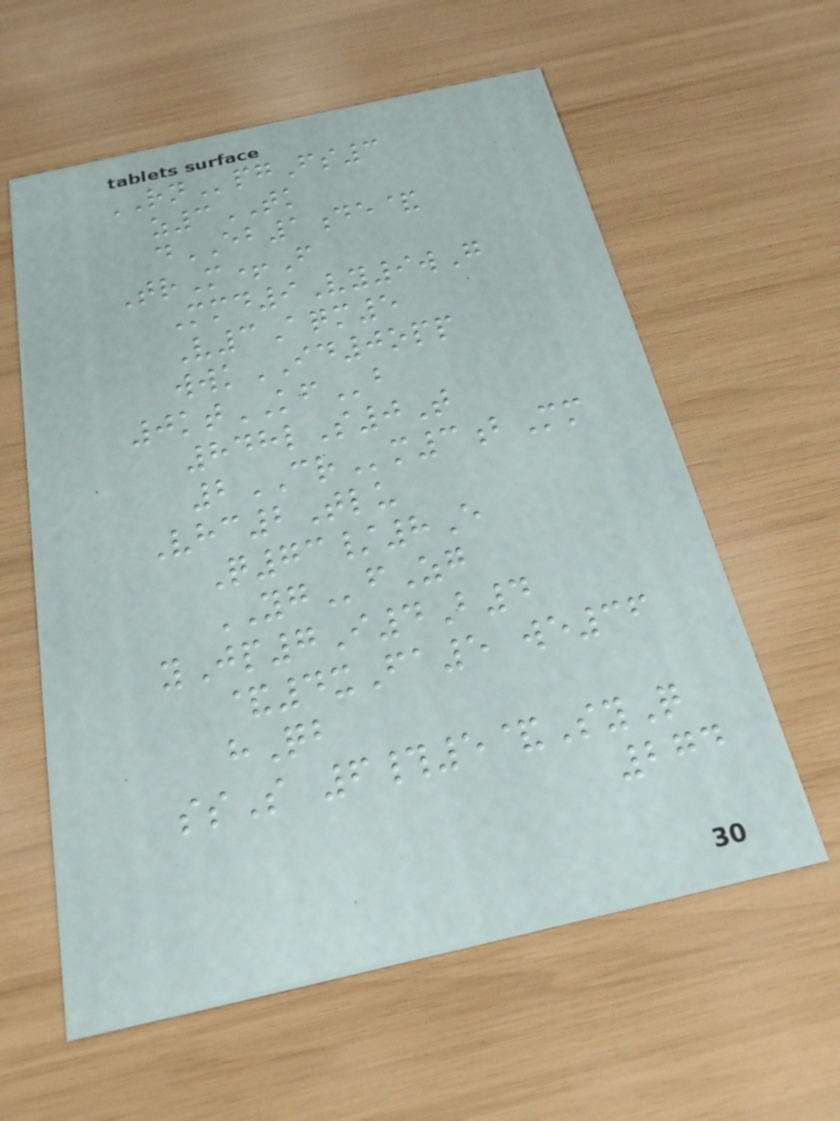RNpgFs3
z3TK
dEB1de&
TrM+F
Mmd9Vy9wG
V3Aqm5
wwkID0opp
0ktKFb
848lS0T
2CRm3bMm
Vhc2Tlu
Q73/8E
YGfZg
yJp7I4B4
&4xFa5 we36
hQb
ssS 6#5&SyQ
274
